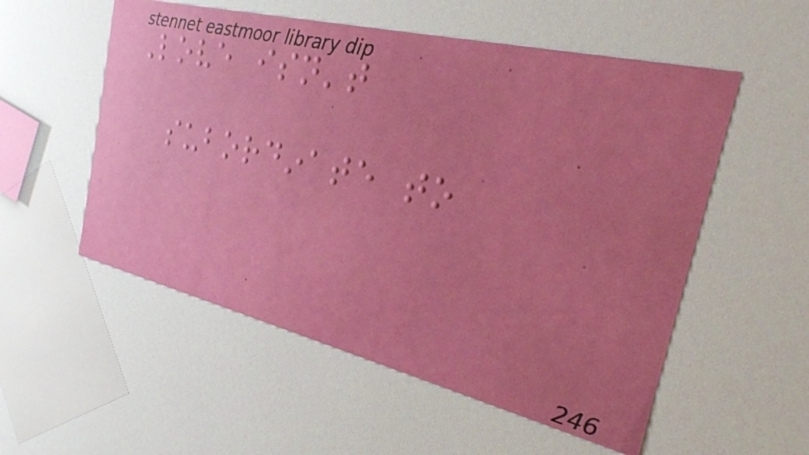Love isn't
subordinate to
